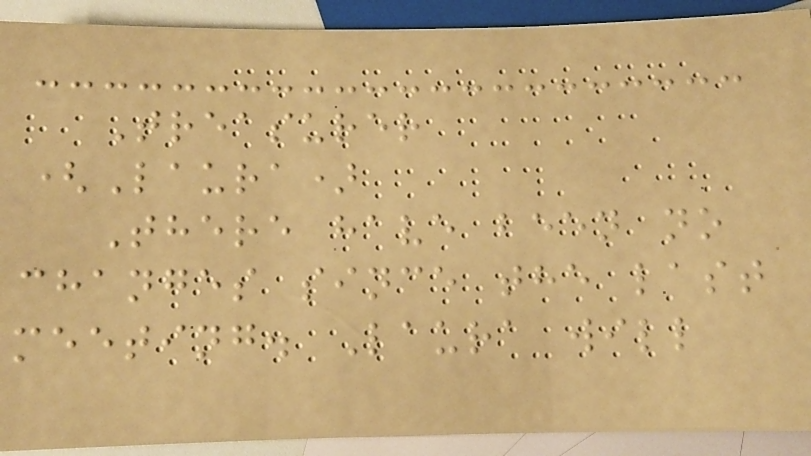Treasurer
(Laura)
There have been no
changes since the last
meeting. Laura will
